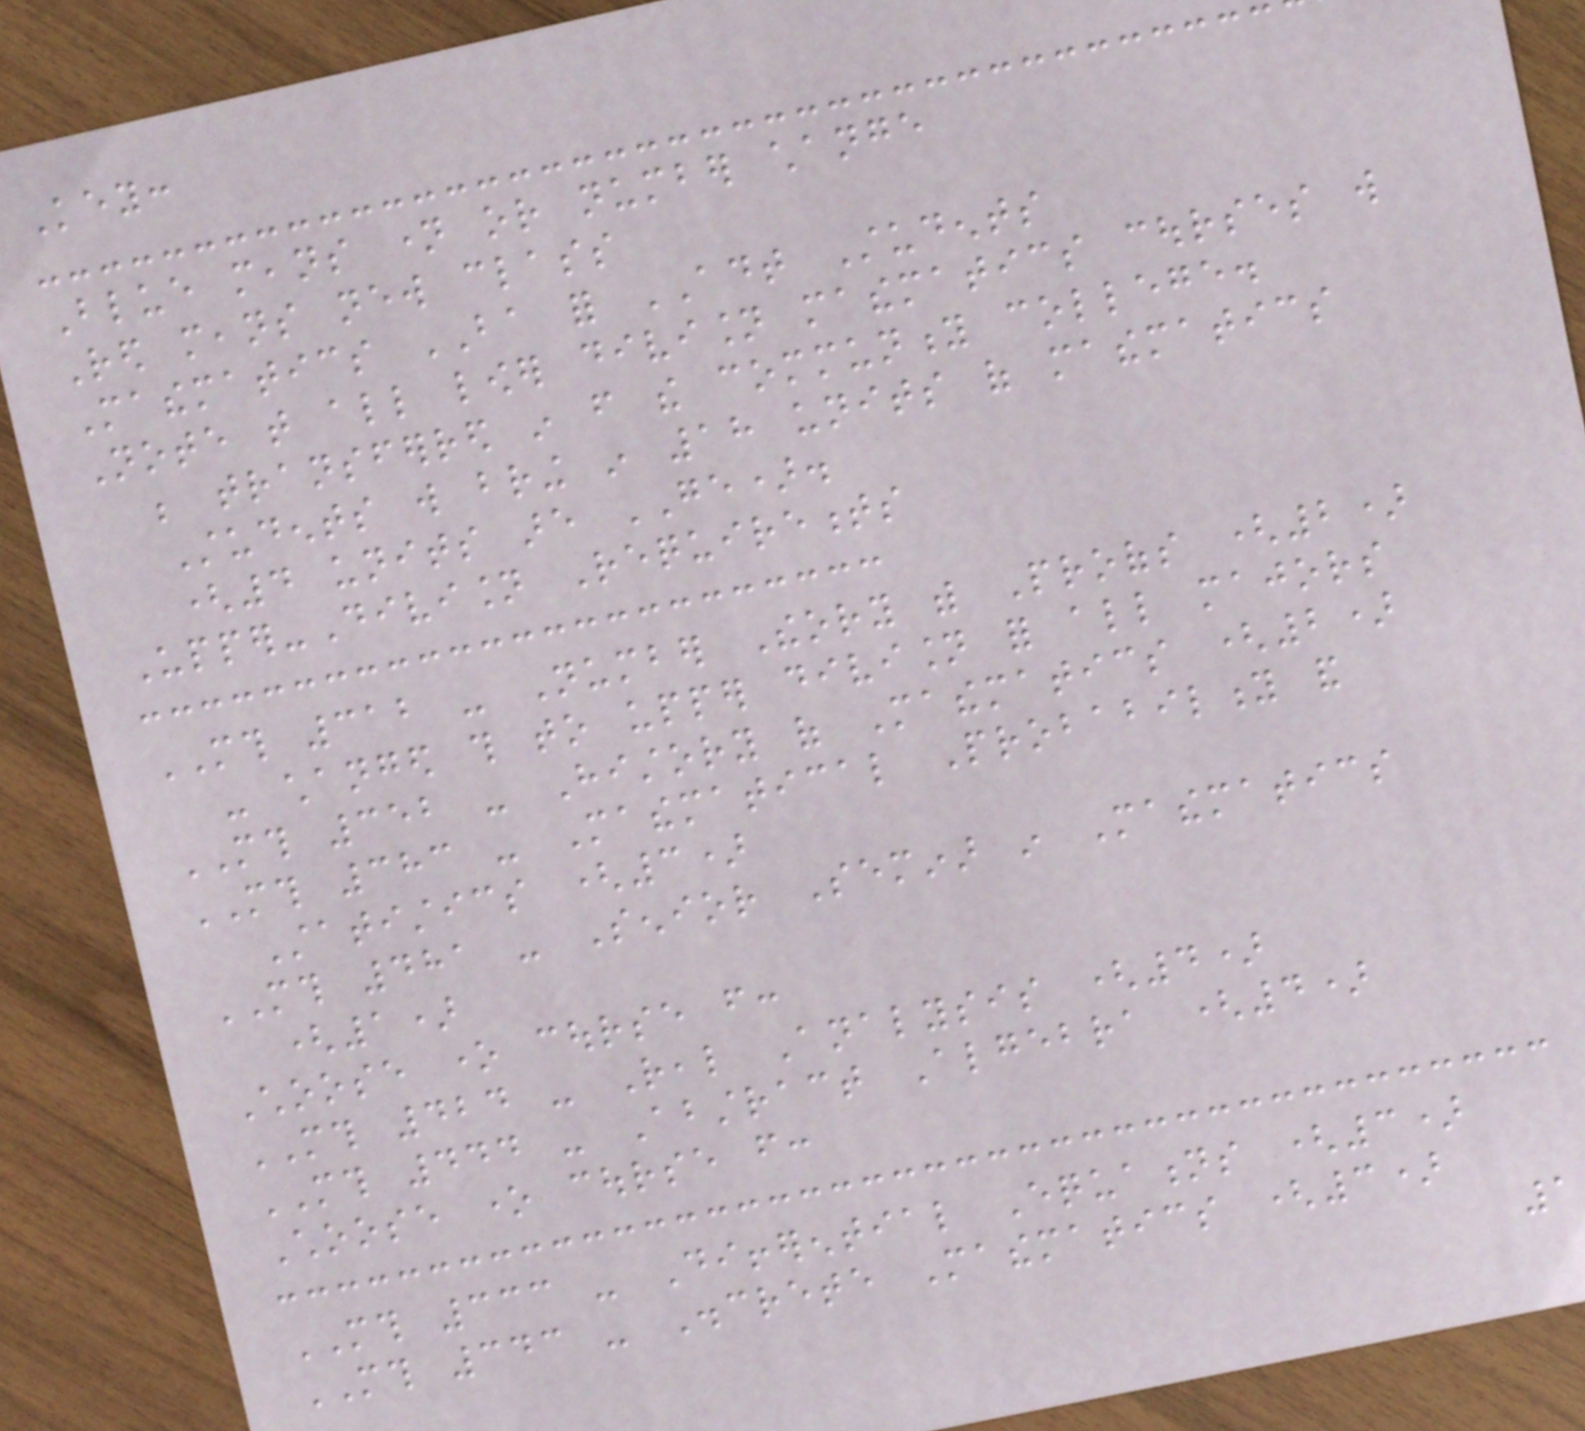Key:
Blue means name or number change
Red means new class
Mathematics BA for ADT Students
Note that all lower division mathematics courses will
be transferred in from the community college.
Students will bring in 18 units of mathematics
(4 units are GE).
Upper-Division Requirements
MTH 312 - Number Theory with Proofs (2)
- changed this to upper division for all majors
MTH 352 - History of Mathematics (2)
MTH 383 - Mathematical Probability and
Statistics (3)
MTH 481 - Senior Seminar in Mathematics
(1)
Choose one course from:
MTH 424 - Real Analysis (4)
MTH 444 - Abstract Algebra (4)
Choose one course from:
MTH 333 - Differential Equations (3)
MTH 343 - Discrete Mathematics (3)
1
